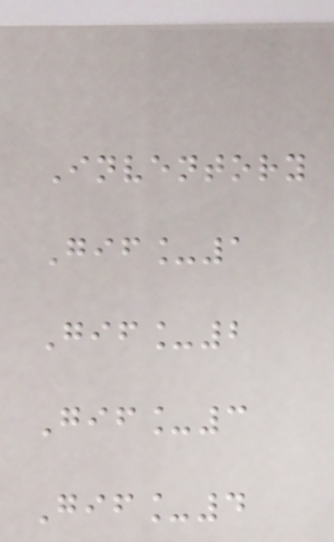Inventory
Gif_1
Gif_2
Gif_3
Gif_4
